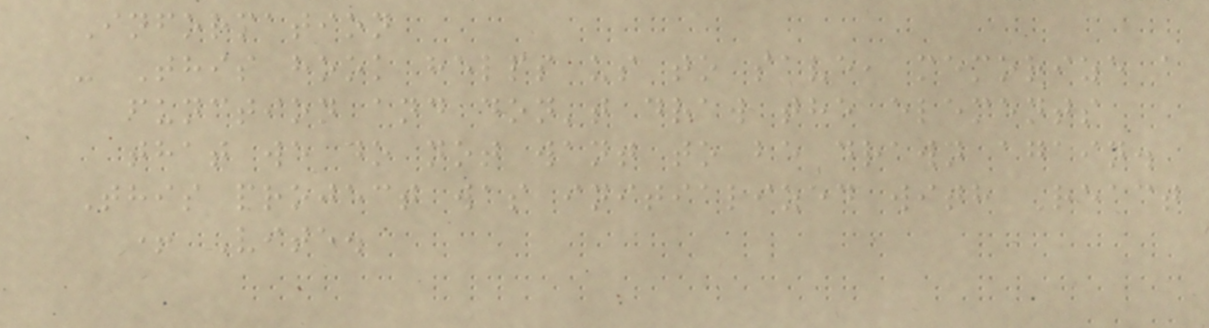Information
- This hook helps us to save, memorize a
function and don't draw the elements
that we do not want to be drawn again.
This project was initialized with React
+ Vite.
